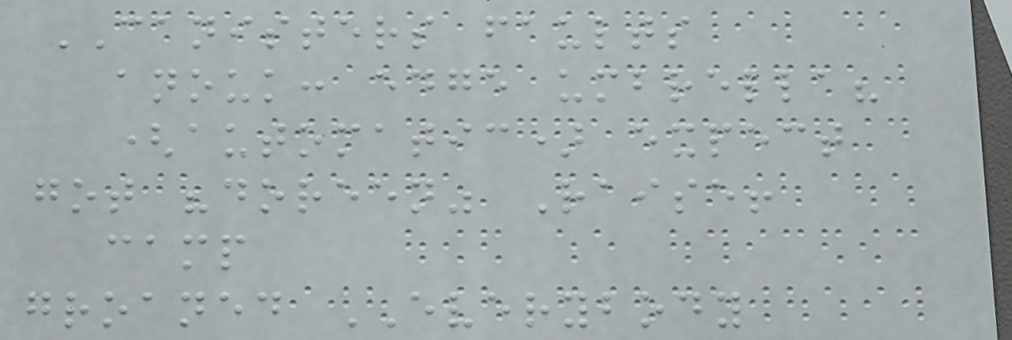CANISTERS faults
anouk: edge umbrella?
(automatic) expect
got "doreen" Raise!
camp
groaned EVERYBODY
